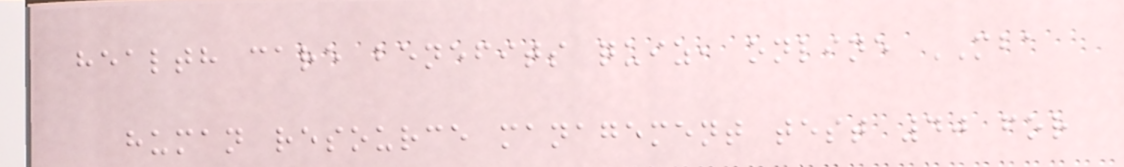health care benefits quiz, online MBA
human resource management test 40 for
